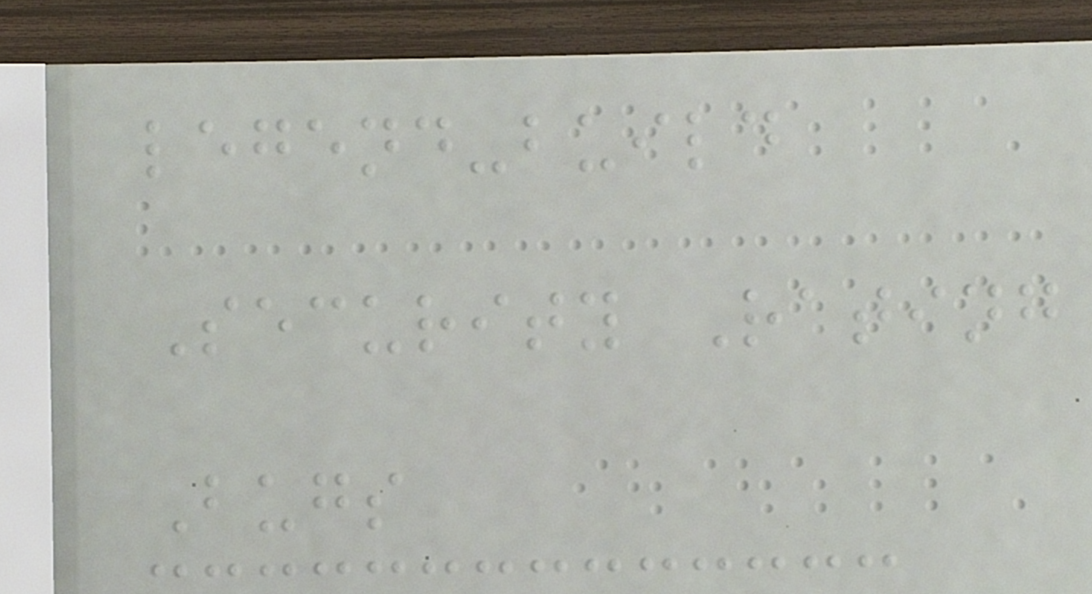legend-build
Security Rating
Bugs
